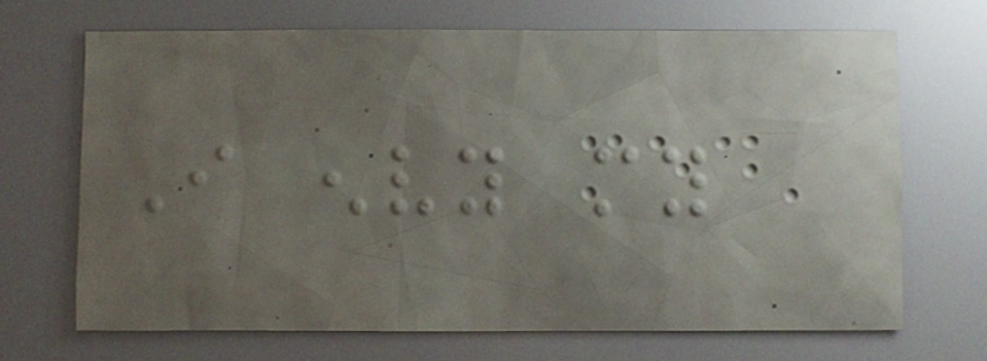I envy my
